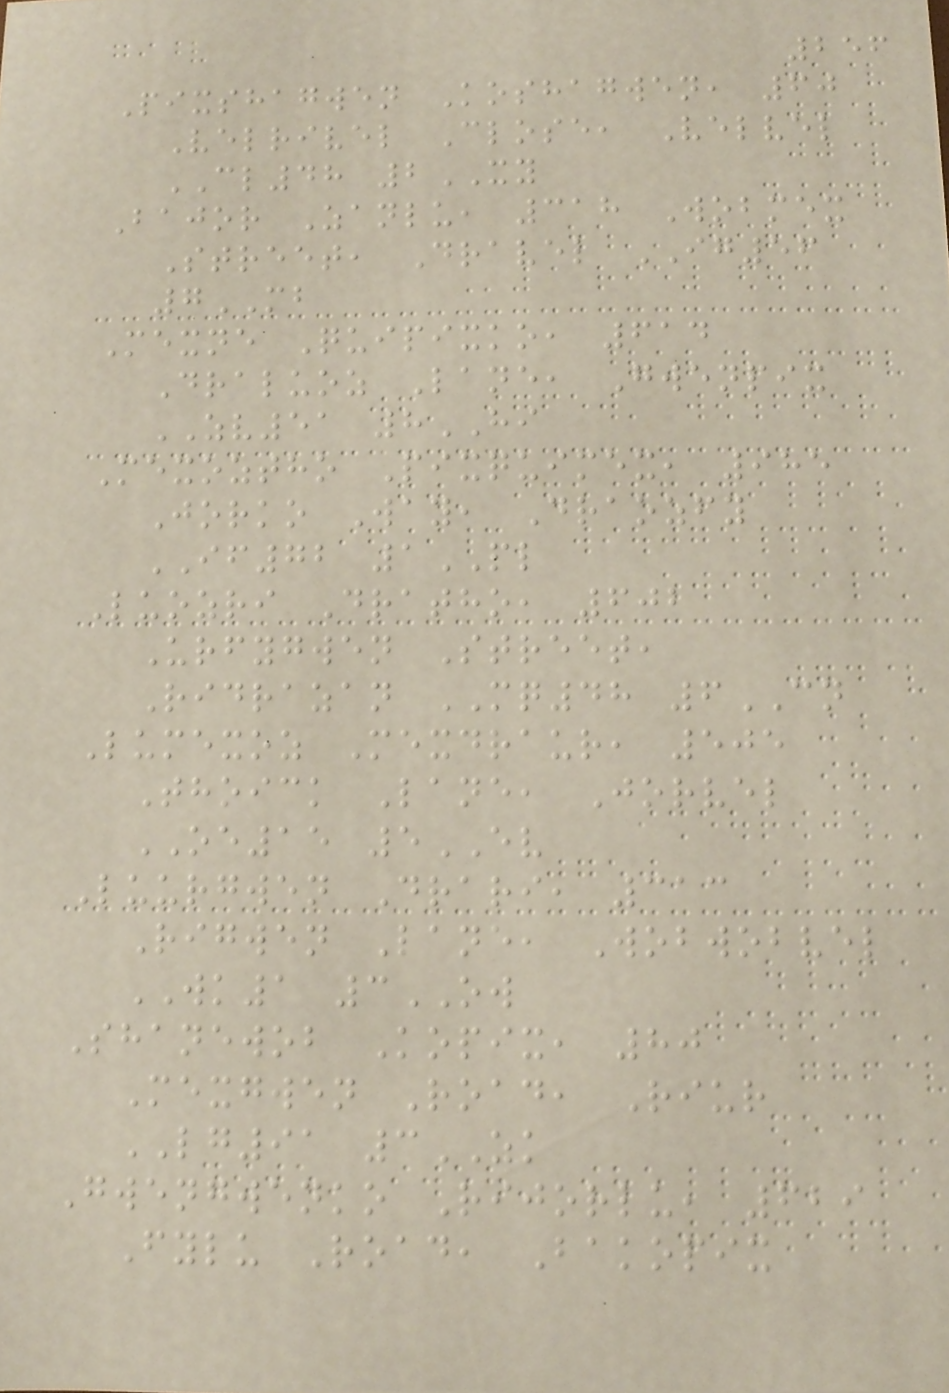256
Pixshagwen Koshagwen, 60
Velrivel Close, Velvel
CL48 2XY
Bajor Zanlu, 318 Wobmex
Street, Dravel IG56
7MB
Mexne Quipixko, 614
Draluoz Lane, Gwenpix
ZV51 8HI
Mexoztho Pixquimex, 985
Jorko Way, Draozfy
IF72 1PL
Luozri Dratho, 602
Urfygwen Street,
Ridrazan MQ48 6CN
Lumexoz Mexdraur, 505
Thoick Lane, Jorvel
OE15 5EV
Luurgwen Drari, 313
Rigwen Lane, Wobwobvel
WK1 3OW
Shanewob Kopix, 80
Mexgwen Road, Riur
LG91 3ZK
Gwengwenko Rijorlu, 629
Fylu Road, Bakopix
